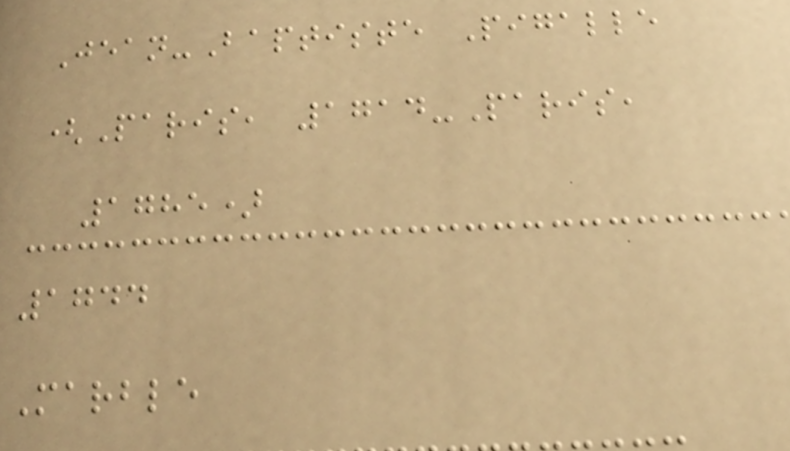Jean-Baptiste Pigalle
(Paris, 1714-Paris,
1785)
1744
Marble
